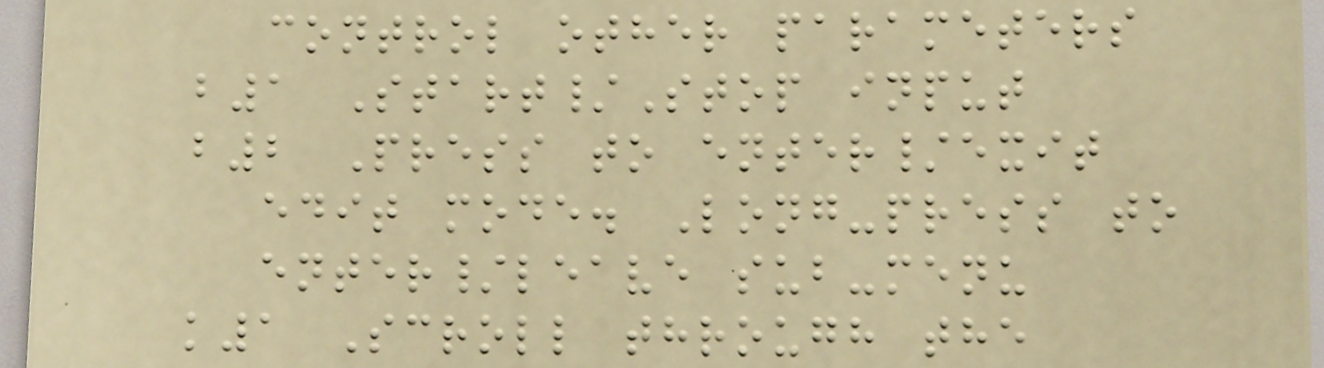control other parameters
b1 Start/Stop input
b2 Press to enter/exit
edit mode. Long-press to
enter/leave sub-menu
k1 Scroll through the
